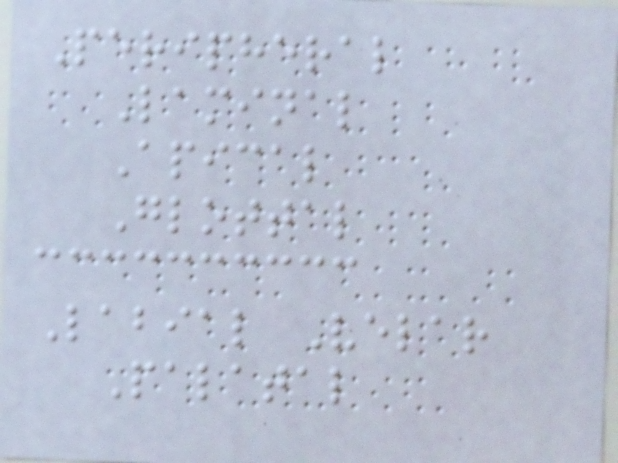Peripheral
Laminal
Apical
Glottal
Labial Velar
Palatal
